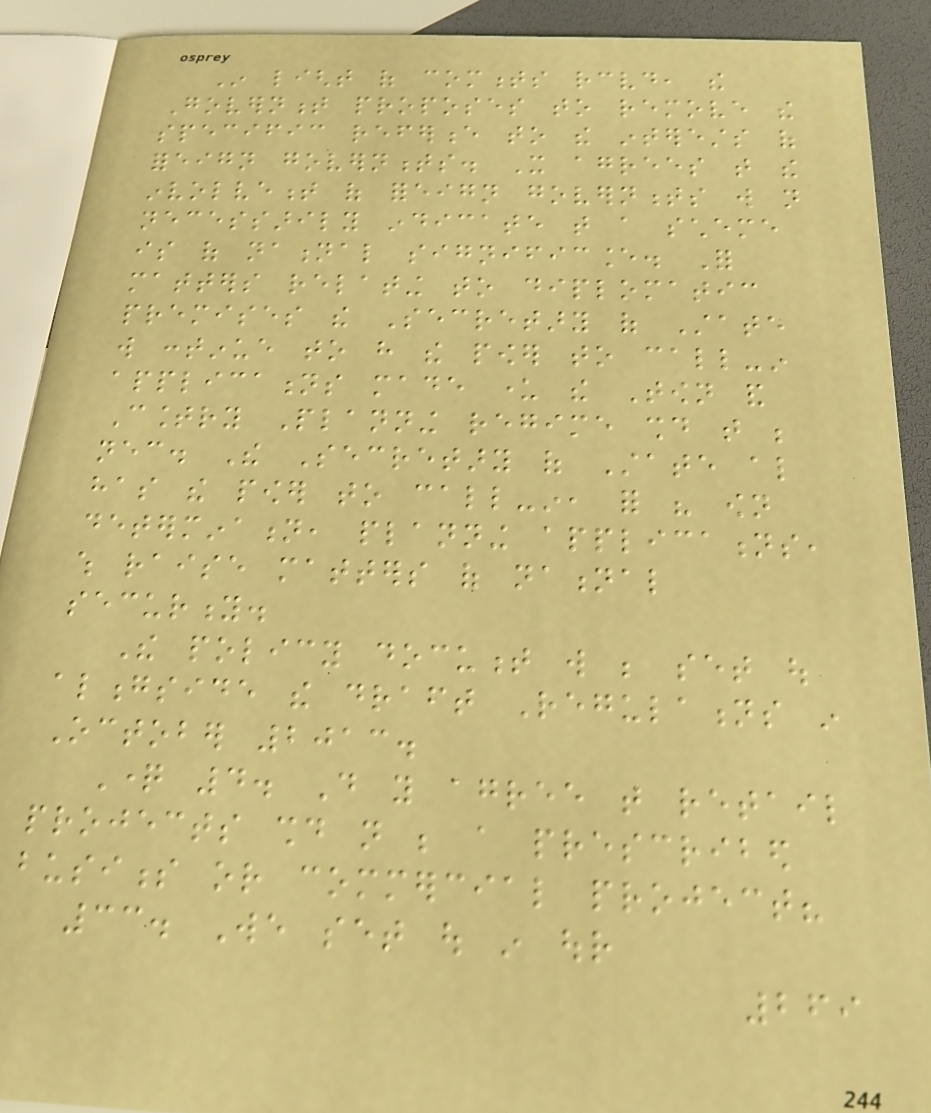In light of comments received, the
Government proposes to remove the
specific reference to the interests of
foreign governments. It agrees that the
involvement of foreign governments will not
necessarily indicate that a scheme
is of national significance. For
matters relating to diplomatic
premises the Secretary of State
will continue to have the power to call-in
applications made under the Town and
Country Planning regime should that be
necessary. The Secretary of State also
has the power to call-in, for his own
determination, planning applications,
which raise matters of national
security.
The policy document will be set out
alongside the draft Regulations in
October 2013.
Question 4. Do you agree that retail
projects should not be a prescribed
business or commercial project?
33. We set out in our
269
